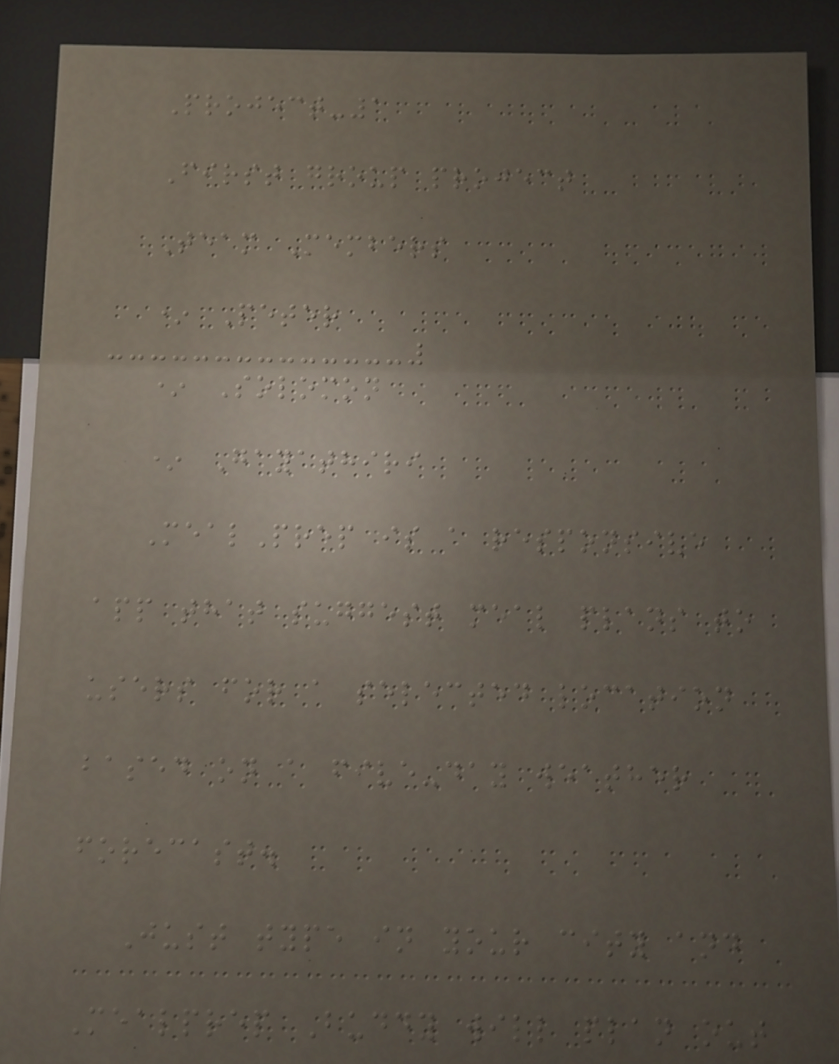Project-1
First group project
Team Members
* Peter
* Solomon
* Gayathiri
MealPrep is a responsive
app that suggest meal plans to
users for a selected location
based on a five-day weather
forecast.
Just type in your city and
Mealprep Buddy will plan out
